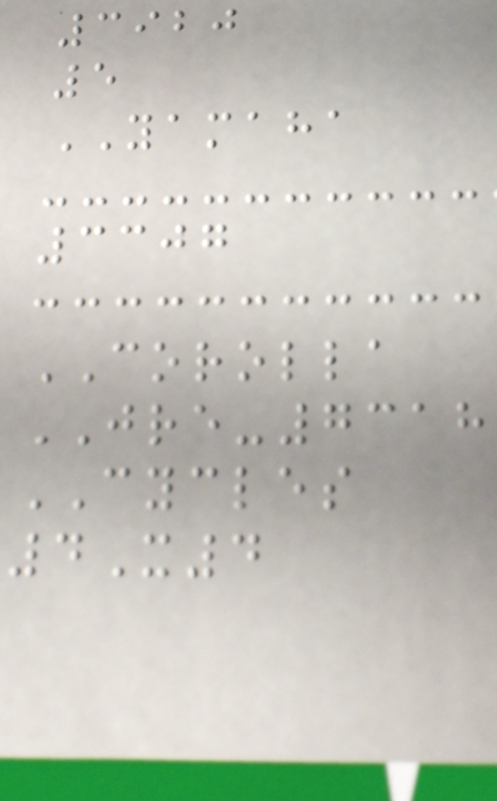3920
5
YAMAHA
3307
COROLLA
JRE-7318
CYCLES
4X4
